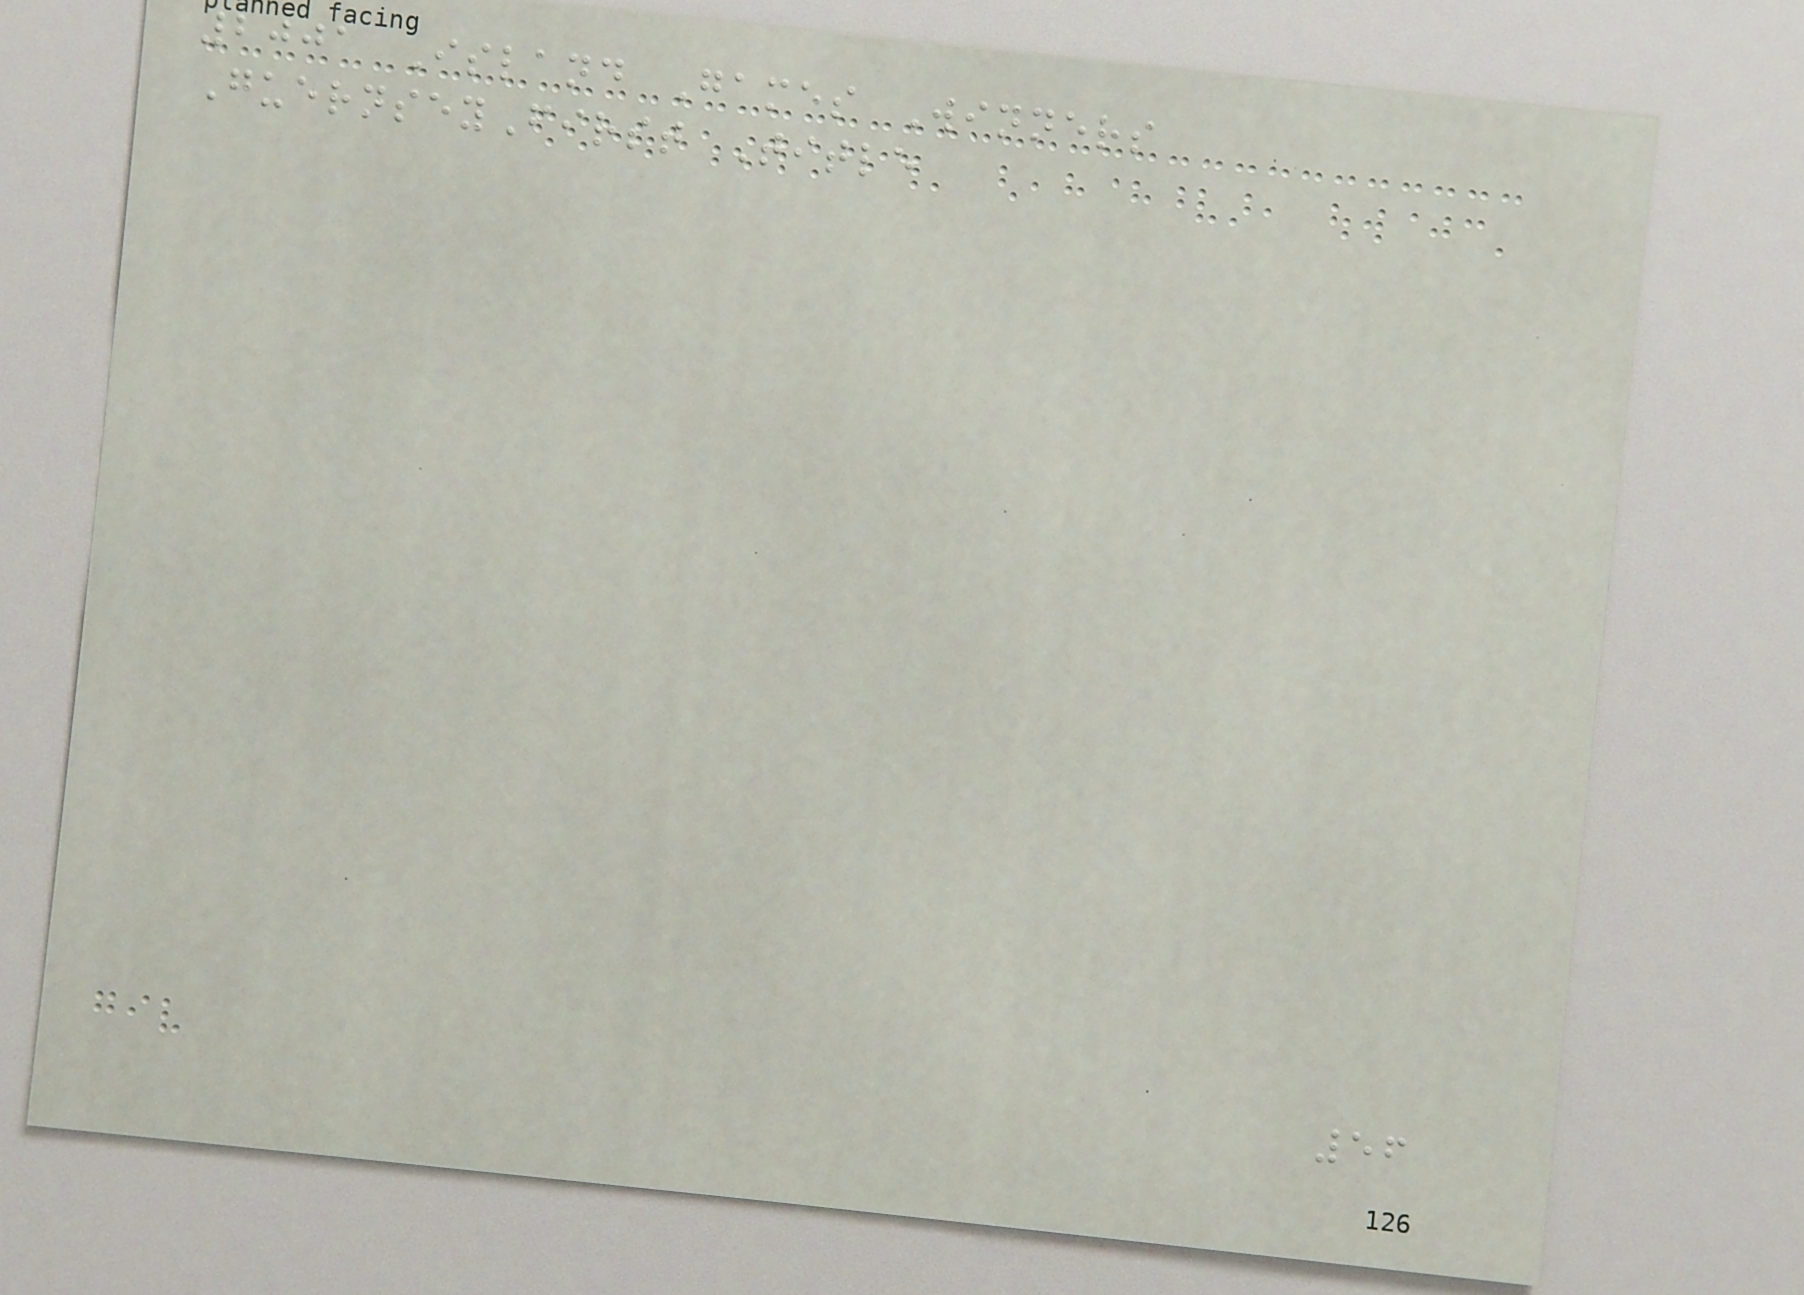2001 Island Games Winners
GuernseyFirst Title
56
